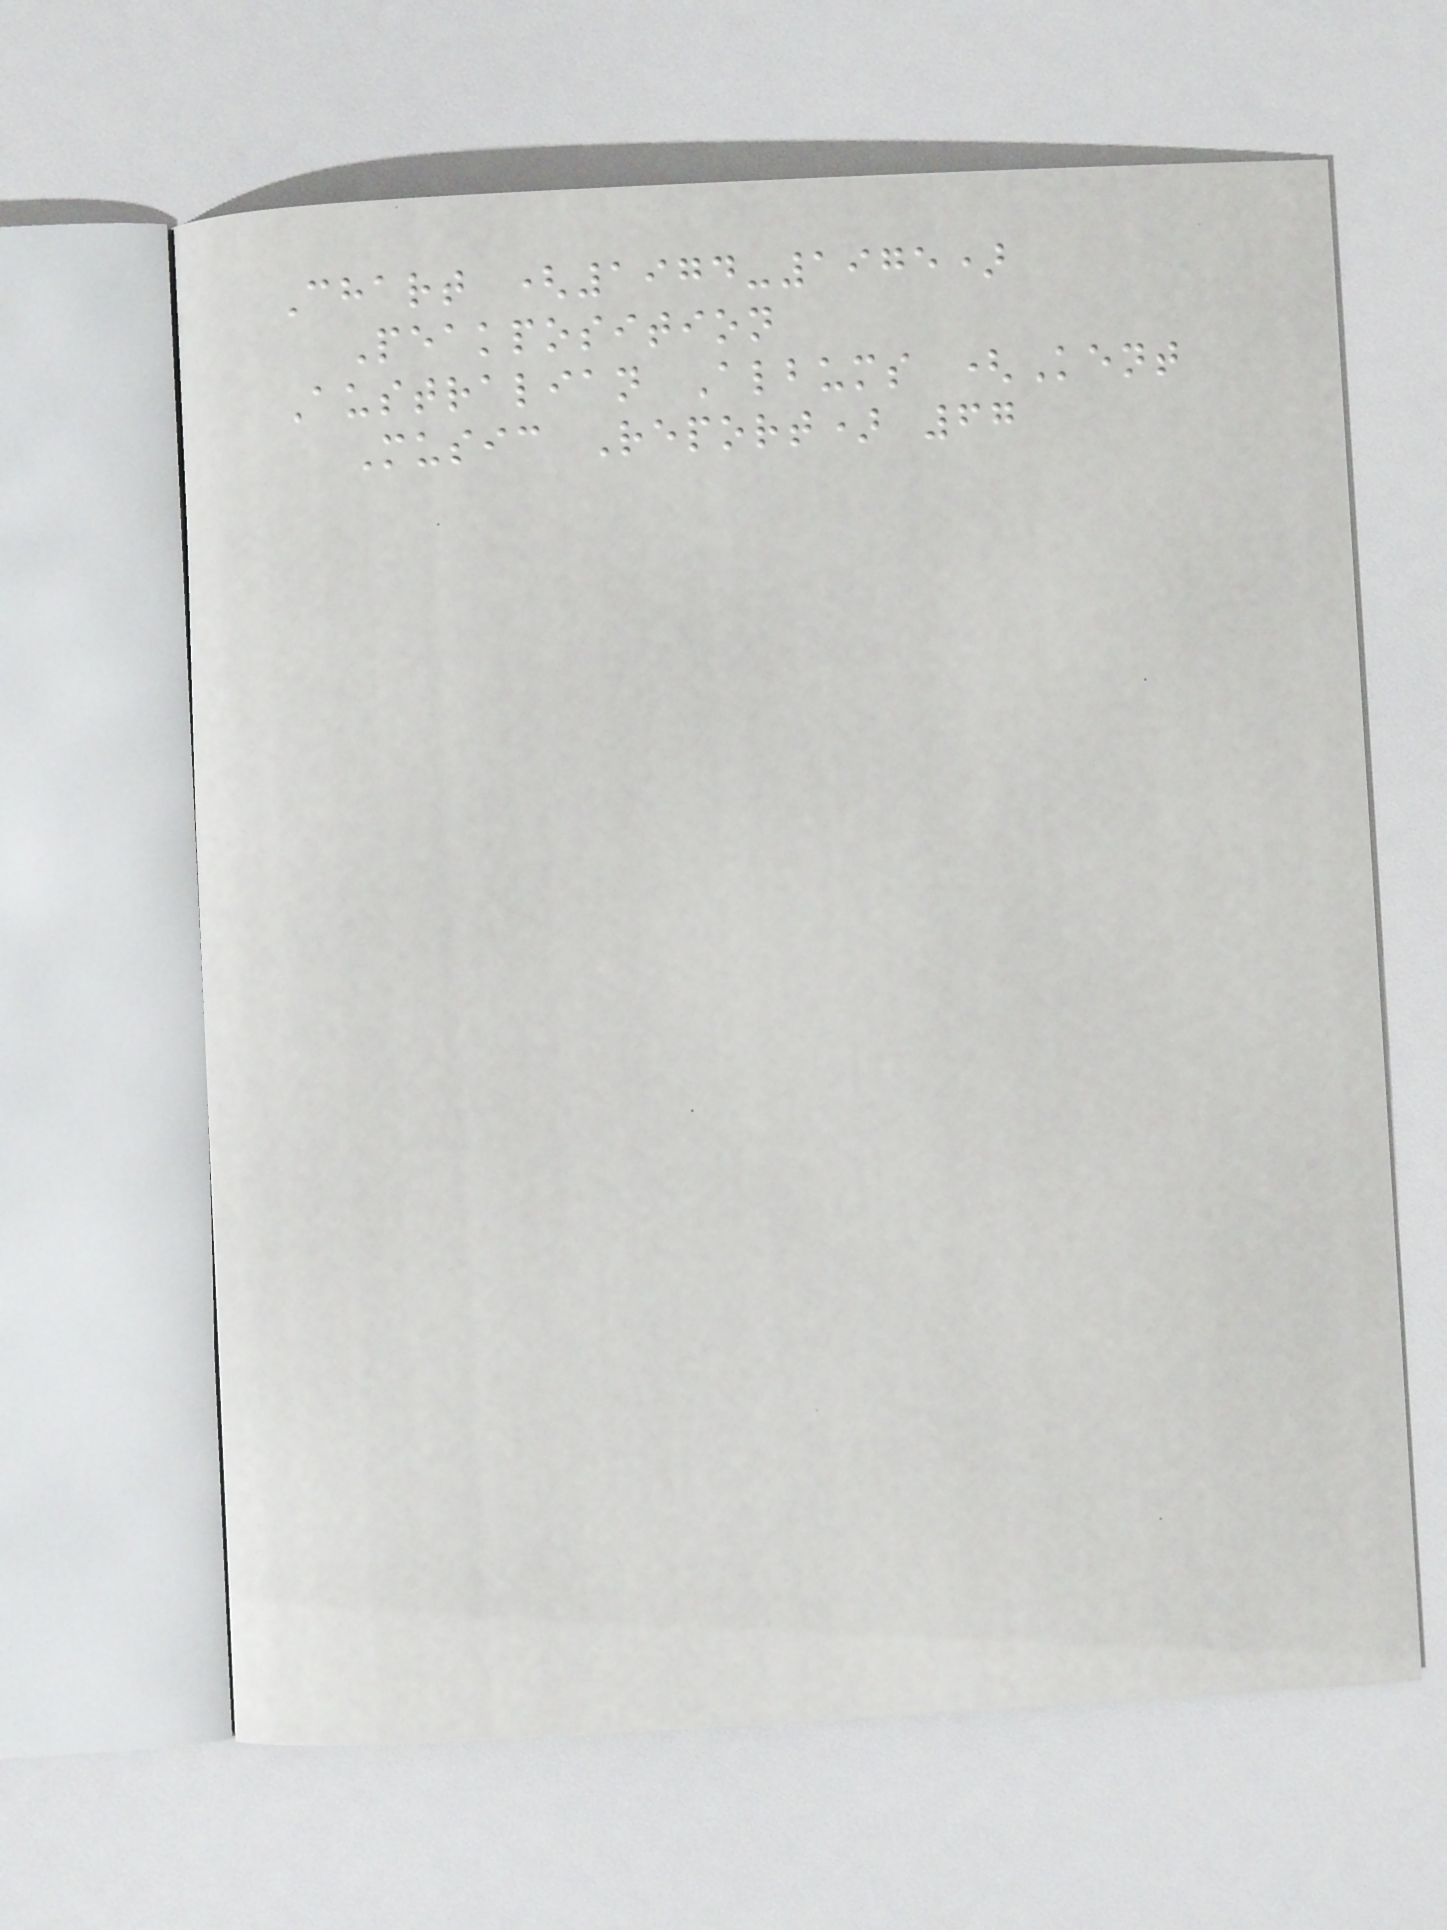Chart (1974-1975)
Peakposition
Australian Albums (Kent
Music Report) 67
